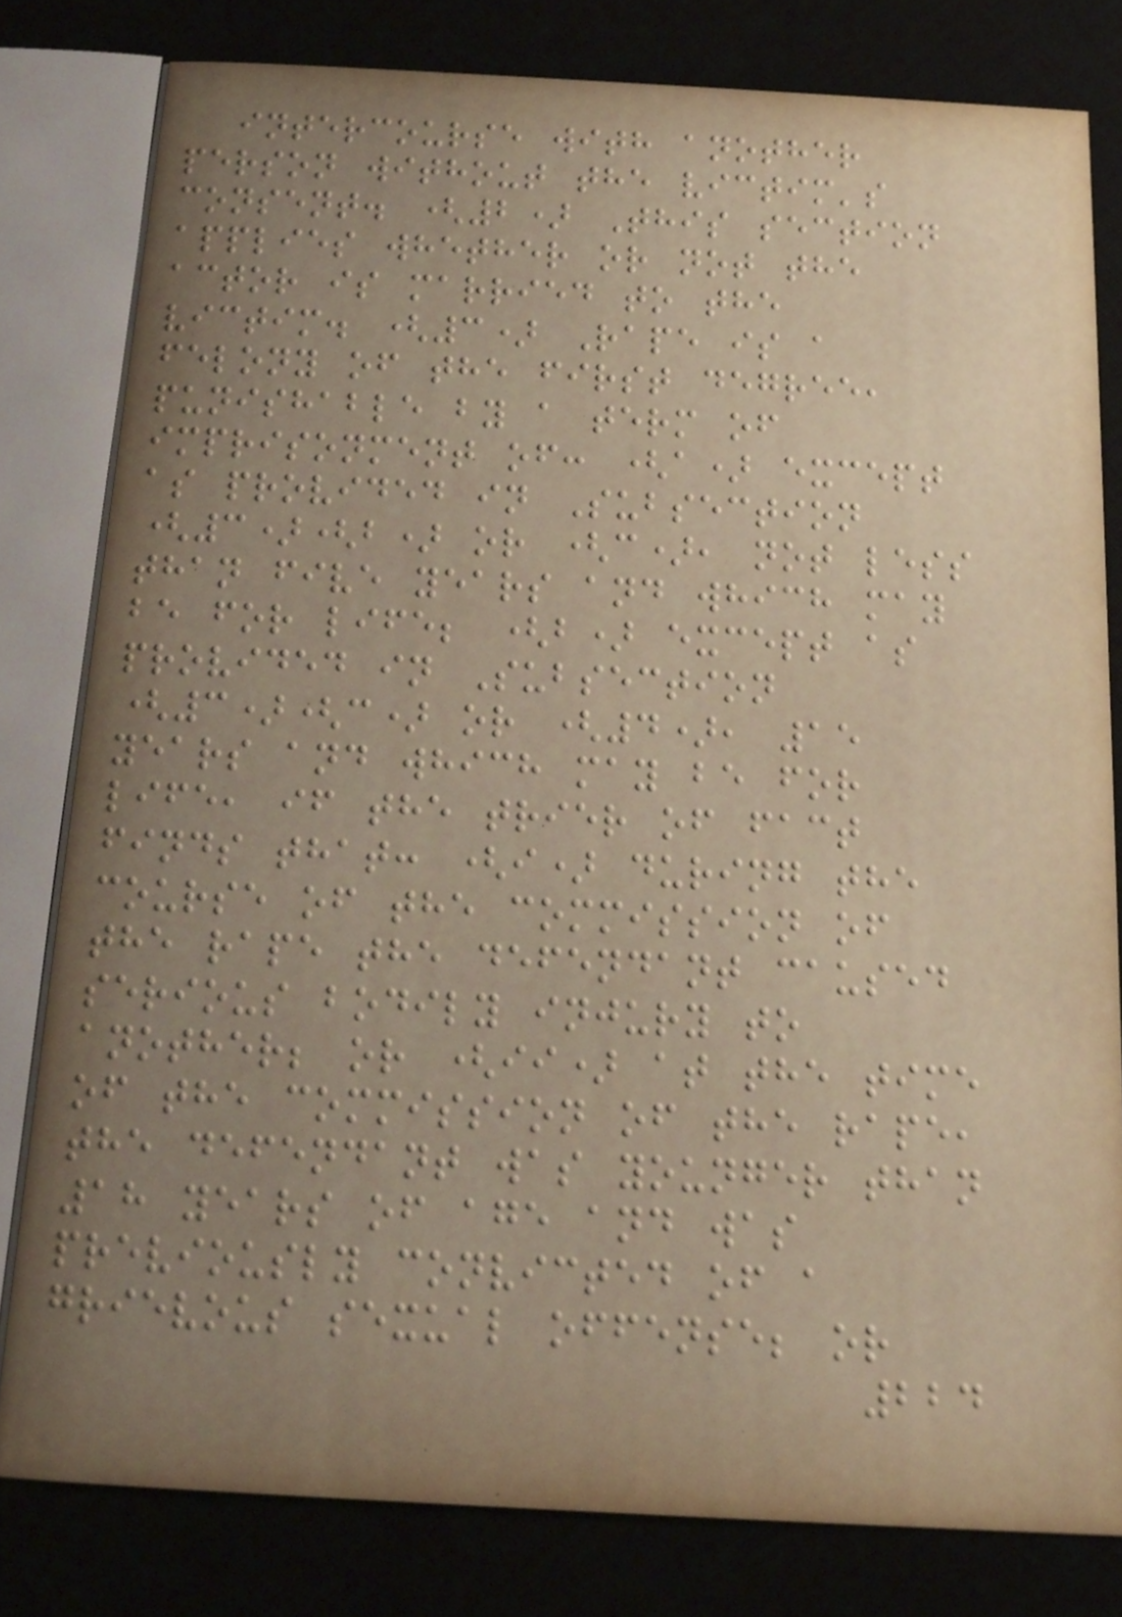intercourse with another
person without the victim's
consent. (2) This section
applies whether or not the
actor is married to the
victim. (3) Rape is a
felony of the first degree,
punishable by a term of
imprisonment of: (a) except
as provided in Subsection
(3)(b) or (c), not less
than five years and which may
be for life; (b) except as
provided in Subsection
(3)(c) or (4), 15
years and which may be for
life, if the trier of fact
finds that: (i) during the
course of the commission of
the rape the defendant caused
serious bodily injury to
another; or (ii) at the time
of the commission of the rape,
the defendant was younger than
18 years of age and was
previously convicted of a
grievous sexual offense; or
224
